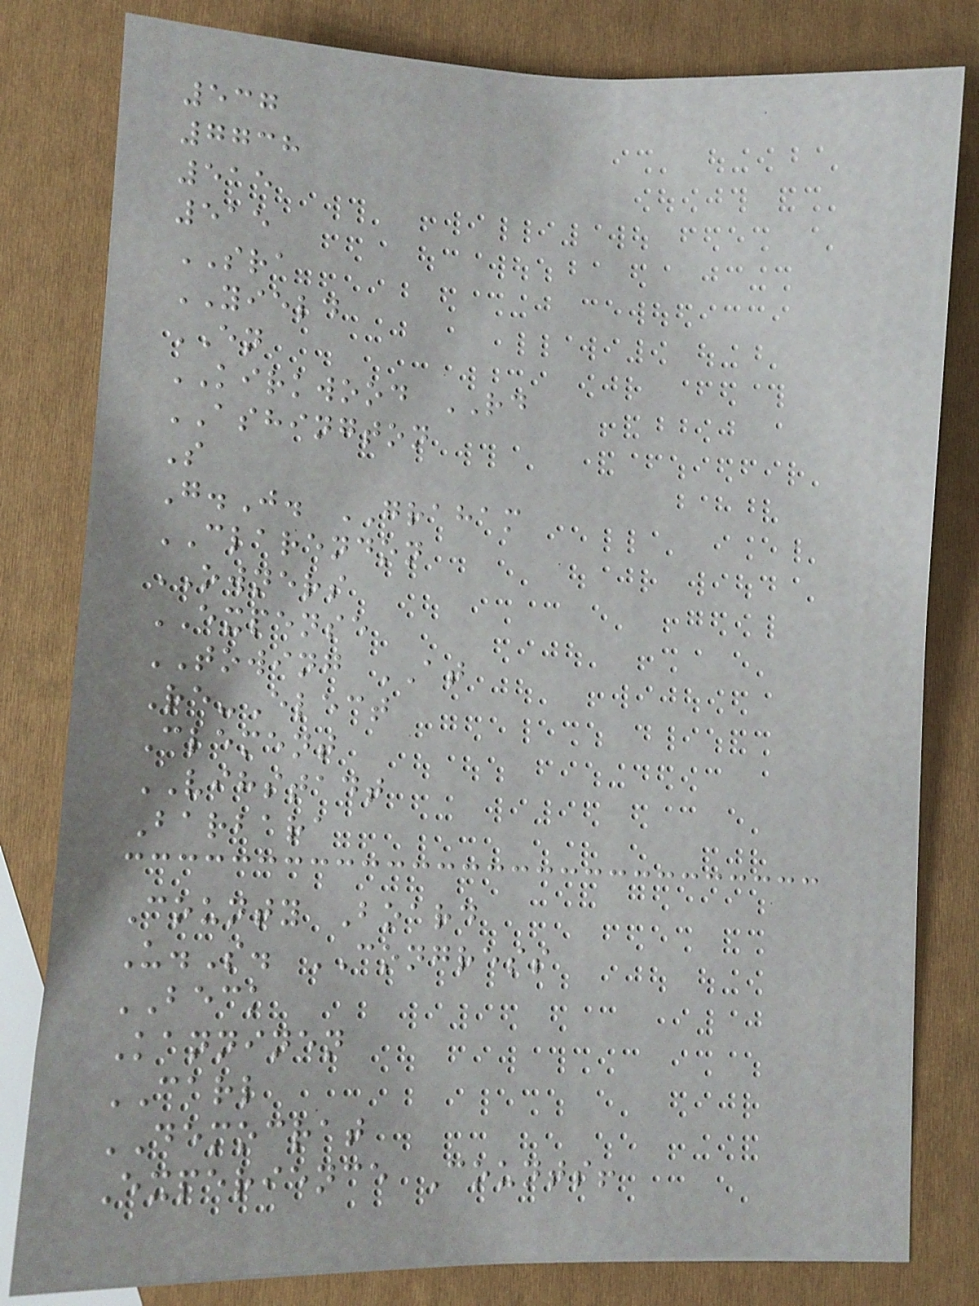537
7738
515
515
SRA
YIELD
EN
KIRKWOOD RD
ASHINGTON
S
G.J. GRAHAM
CLARENDON
OWNERS
EXPENSE
TOWING AT
Re-Elect
Clement
VIHSTADT
Barbara
County Board
U.S. CONGRESS
BECK
Kanninen
CARL
DEMOCRAT
Experience Counts!
